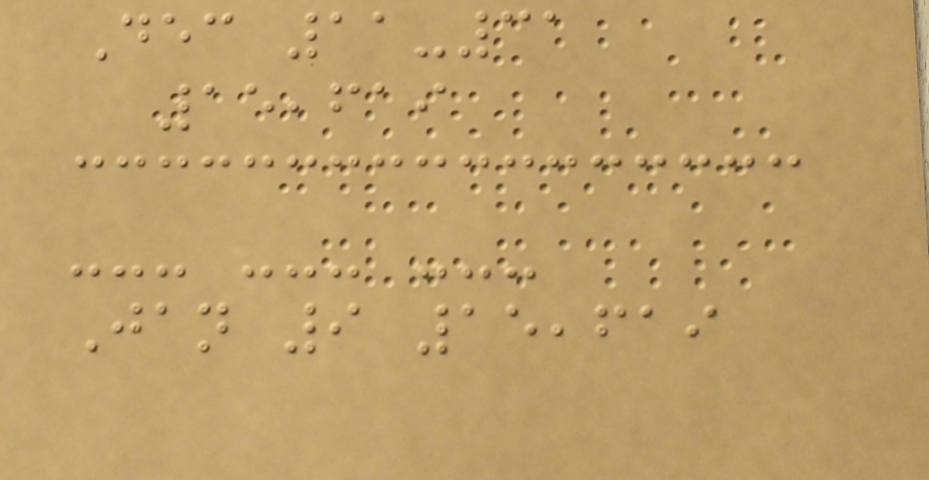Dec 11-31
15,619
--- --- ---
Jan 9 15,619
